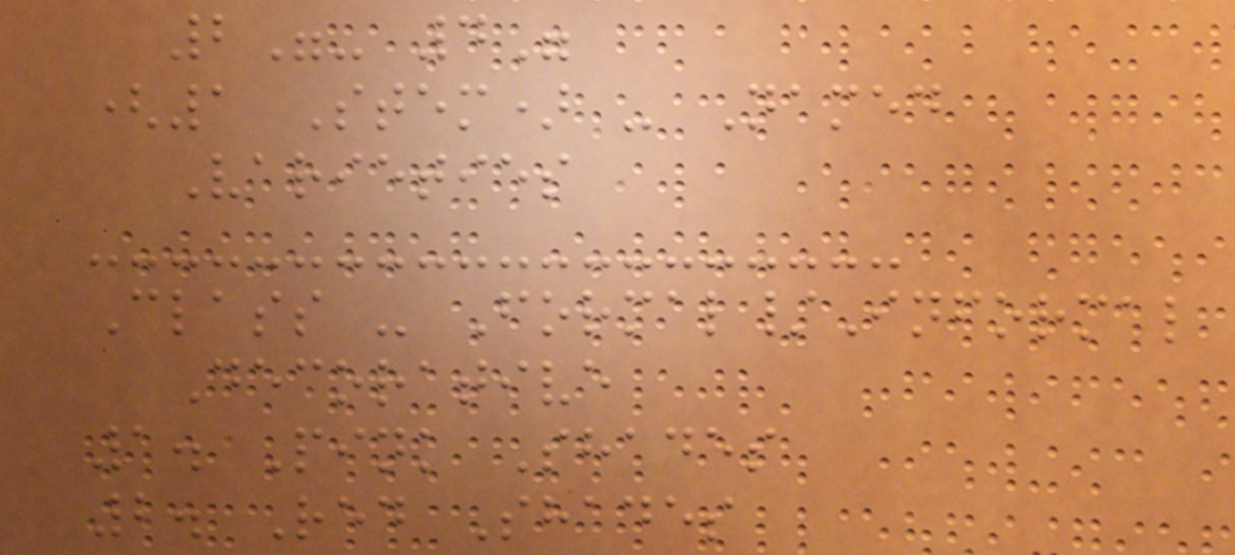2"- 4"
(1 Stem) - Named
Varieties
Class - Formal/Informal
Decorative
1. Pink Shades
2. Red Shades
